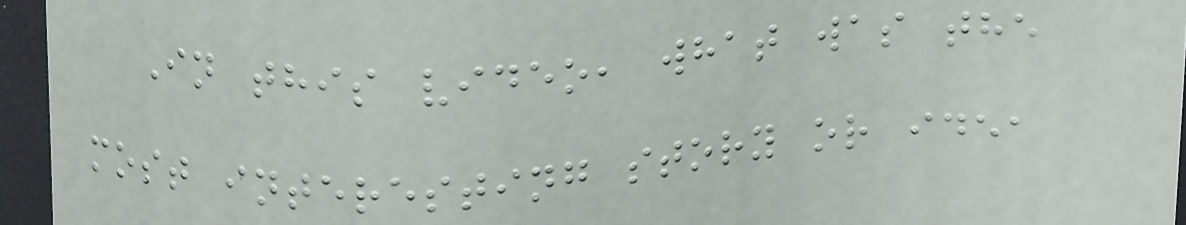In this video, what was the
most interesting story or idea
